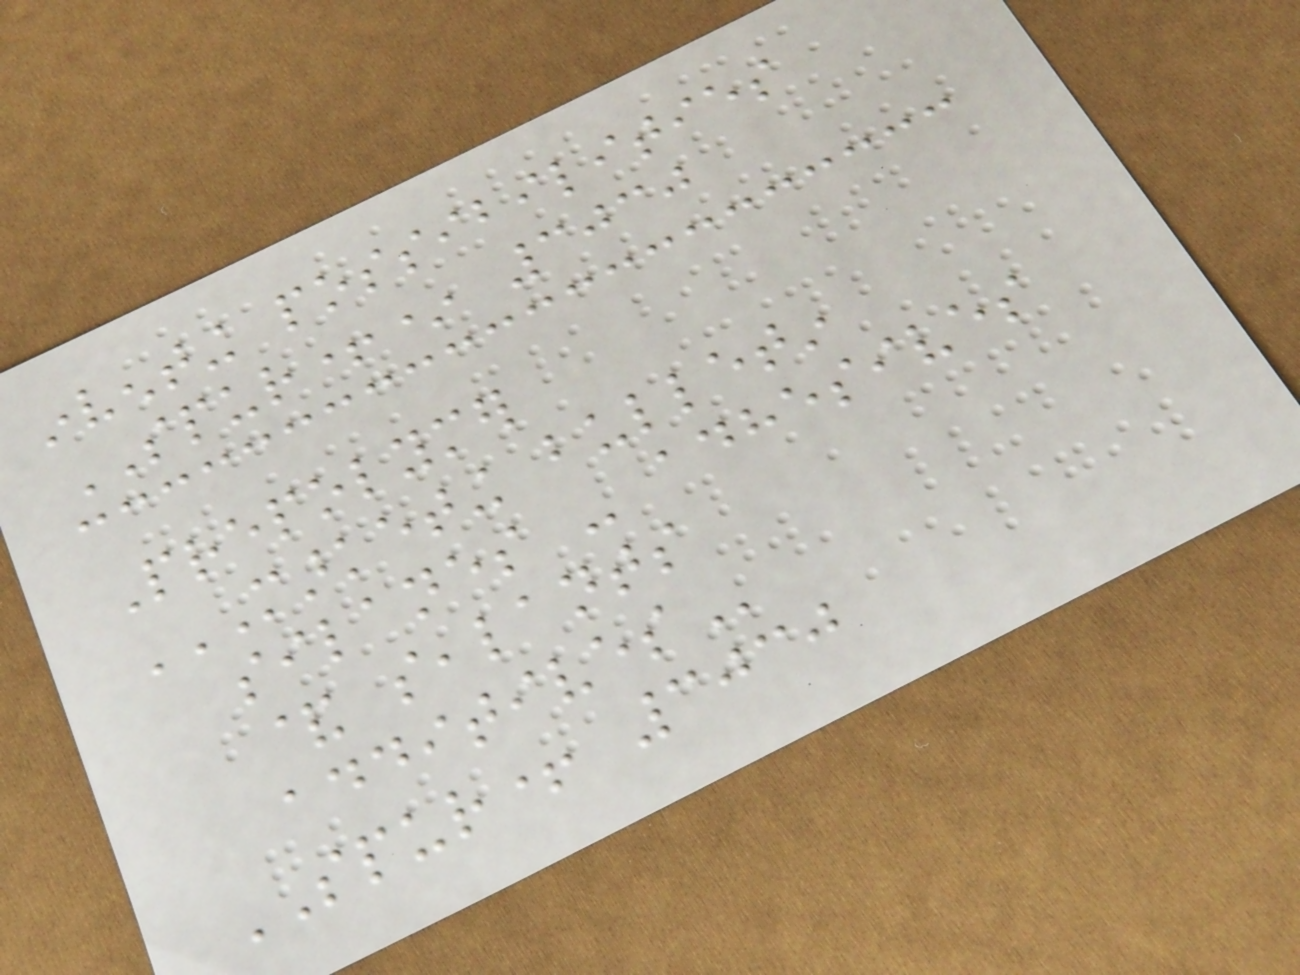inventing possibilities
SPUR+* 3030
Prepolymer
MARKETING BULLETIN
SILANES - ADHESIVES
& SEALANTS
ADDITIVES
SPUR+ 3030
